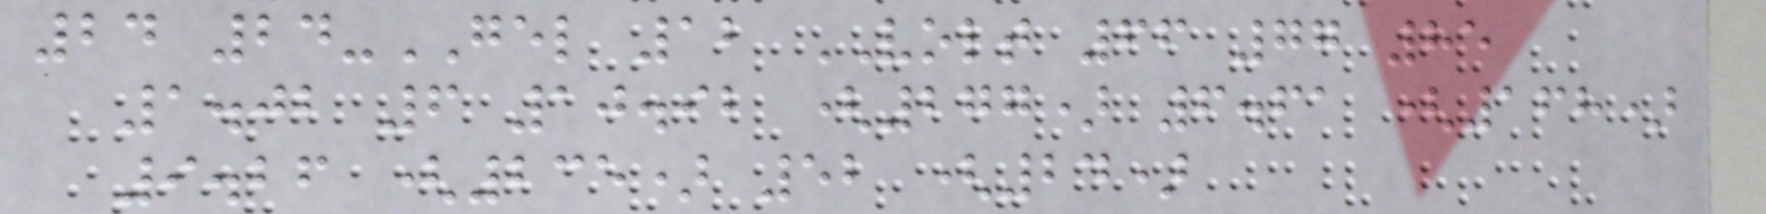24 24-GEL 12 VOLT 66 77 85
1.02 6 10.92 (277) 6.61 (168)
9.26 (235) 52 (24)
